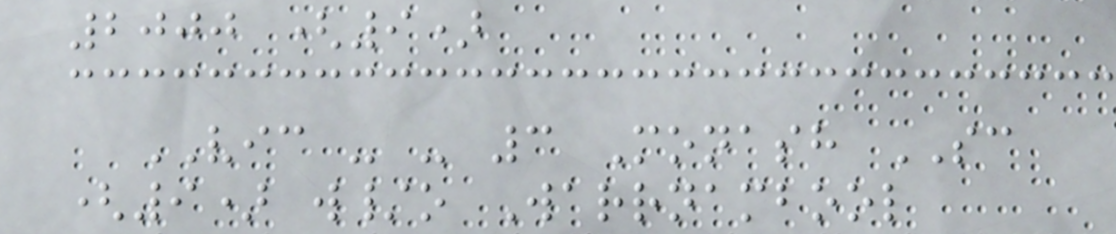2000 (9)
VIC - - 3 Monash SC
(9) w/o Warrnambool
